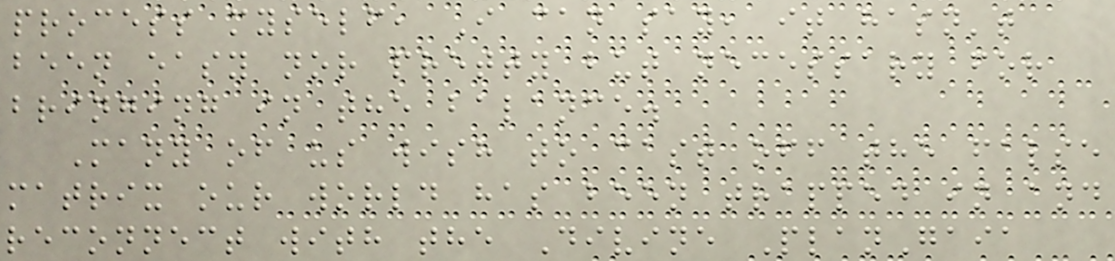process myself, I can say, it hasn't
been easy nor pretty but necessary for
bringing in the balance.
Many of us wish to cast off the false
matrix our world has been trapped in and
reconnect with the Divine PlanGaia
